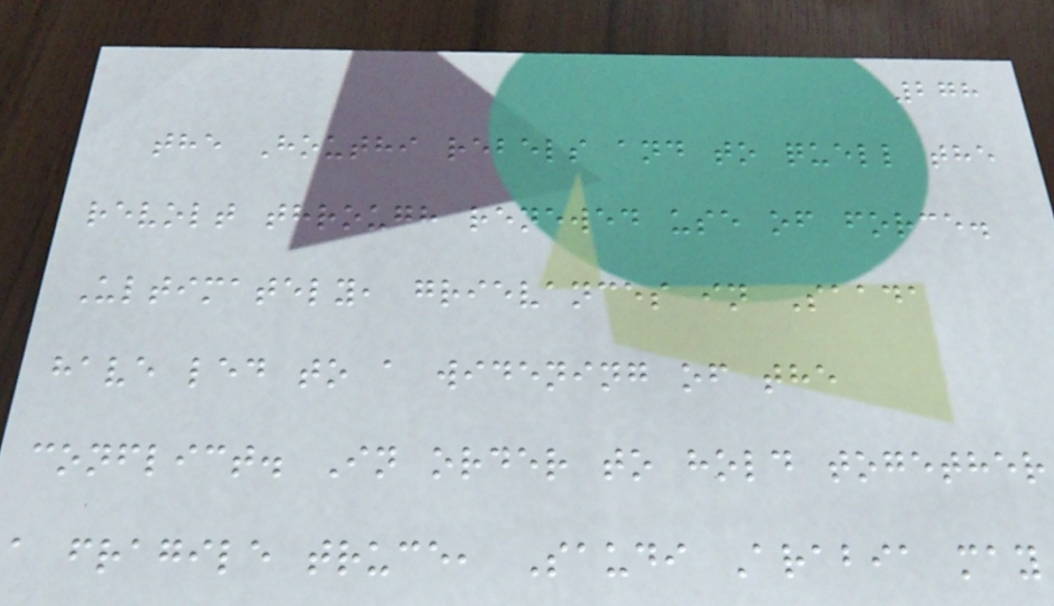278
the Houthi rebels and to quell the
revolt through renewed use of force.
Ultimately, grievances in Saada
have led to a widening of the
conflict. In order to hold together
a fragile truce, Saudi Arabia may
